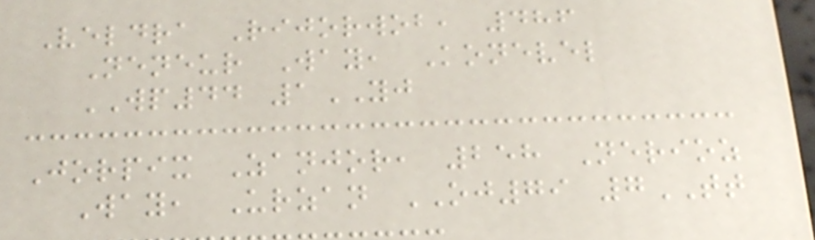Veldra Rijorwob, 486
Neneur Way, Konevel
WP44 1YJ
Jorpix Zanjor, 258 Nerioz
Way, Urzan OJ79 7TT
